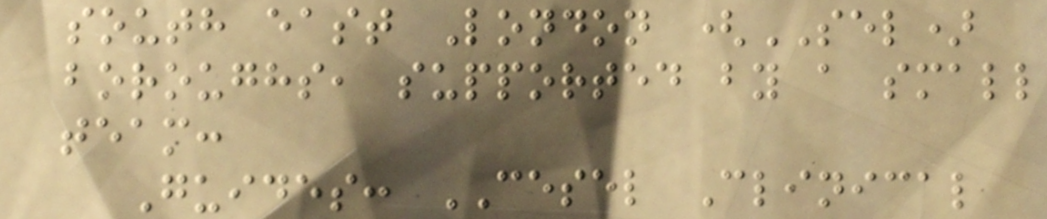south east London (SEL)
boroughs, supported by a small
team:
Guides: CESEL Clinical
